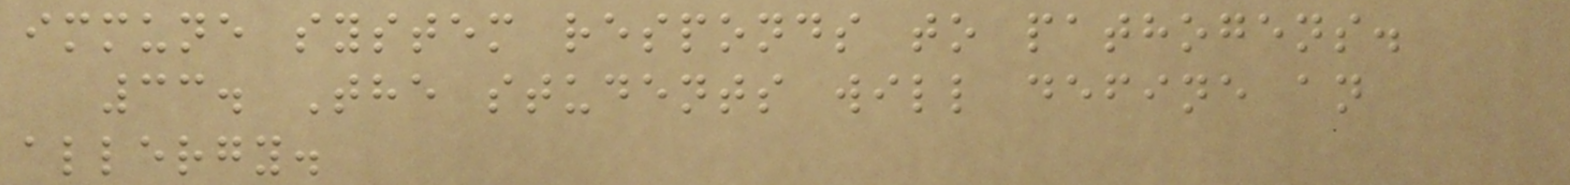immune system responds to pathogens.
33. The students will define an
allergy.
